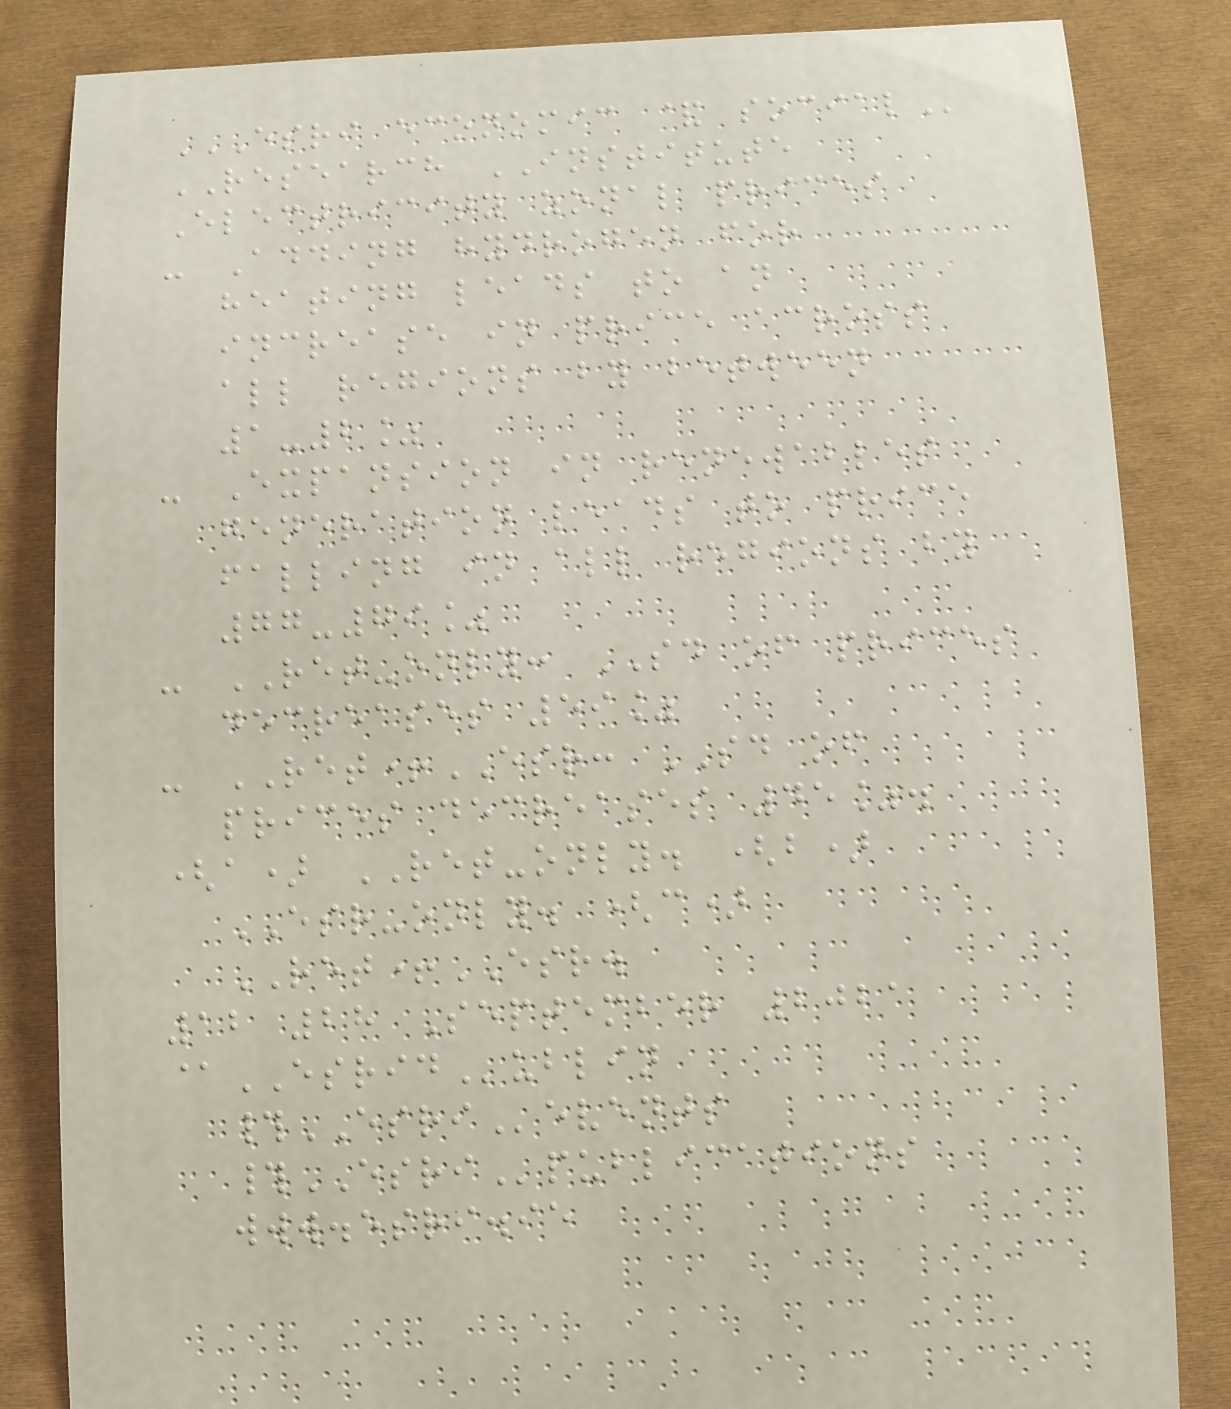ESRI ECONOMIC & SOCIAL
RESEARCH INSTITUTE
Electricity zonal prices
- Adding hydrogen for
heating leads to an
increase in price across
all regions by between
1-2%
- Expansion in renewables
generation leads to price
falling in all regions by
77-79%
- RET-only: SD of prices
decreases 59%
- RET+ESR: SD of
prices decreases 45%.
(a) RET-only. (b)
ESR-only. (c)
RET+ESR.
12 28 September 2021
@ESRIDublin
#ESRIevents
#ESRIpublications
www.esri.ie
